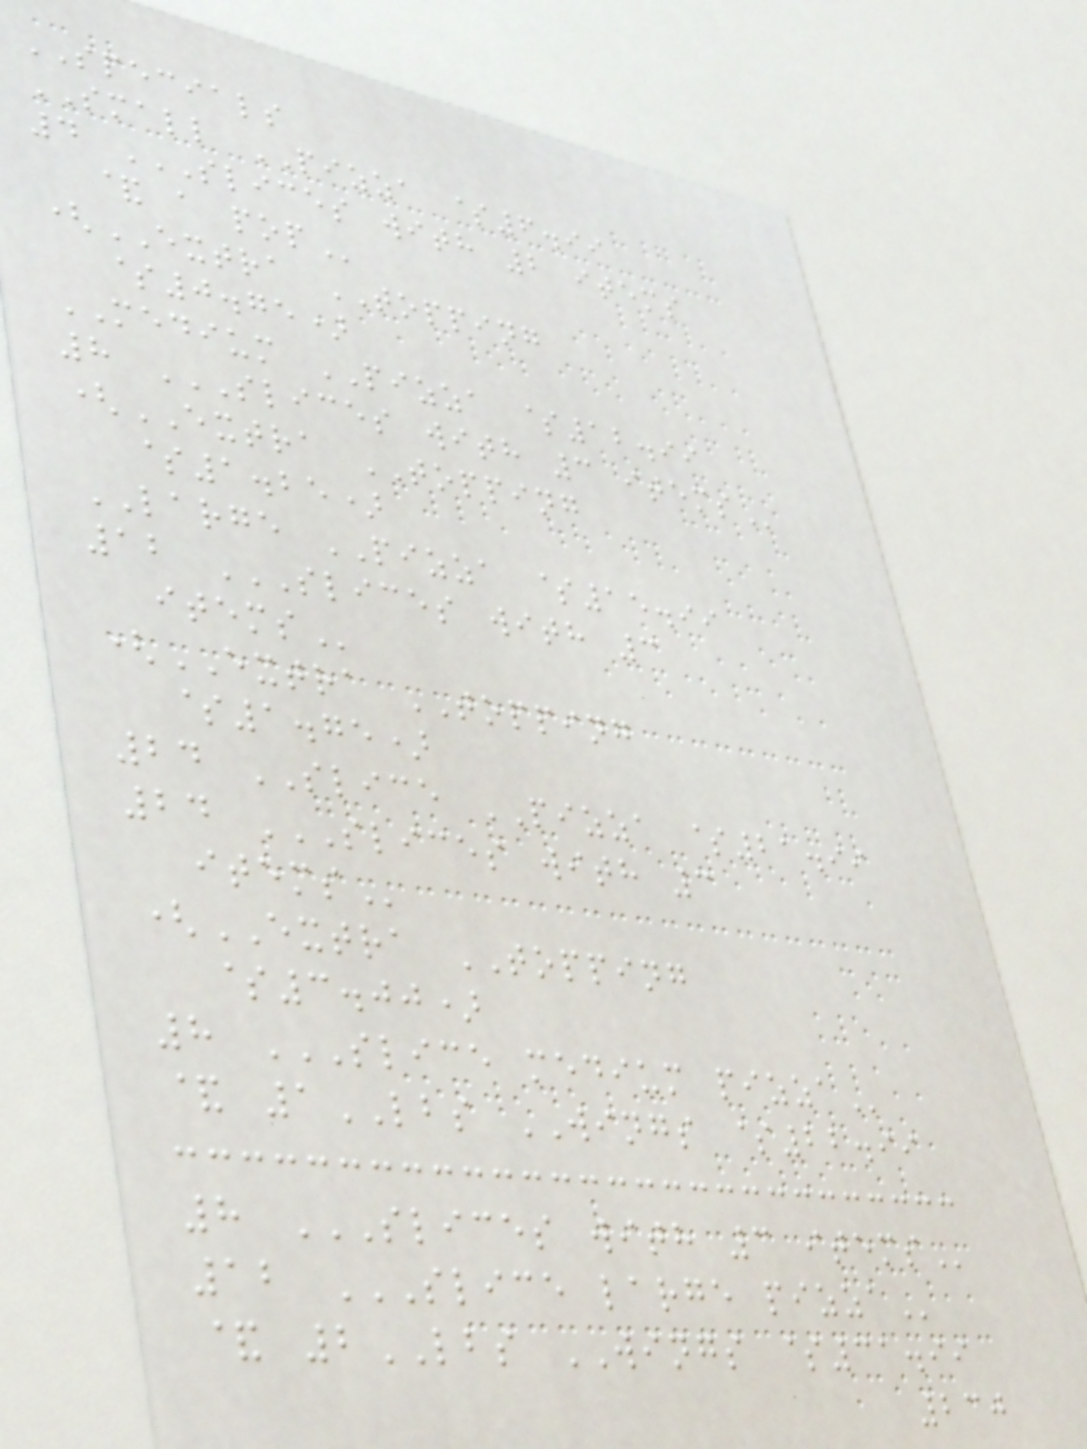SPECIALS
SMALL PIZZA $6.99
4 SLICES WITH 2 ITEMS
& A POP
(EXTRA TOPPING
$0.75)
MEDIUM PIZZA $12.99
8 SLICES WITH 3 ITEMS
(EXTRA TOPPING
$1.25)
LARGE PIZZA $15.99
12 SLICES WITH 3
ITEMS
(EXTRA TOPPING
$1.75)
24 SLICE PIZZA $21.99
24 SLICES WITH 3
ITEMS
(EXTRA TOPPING
$3.00)
8 SLICE MEDIUM PIZZA
& 1LBS WINGS $22.99
8 SLICES WITH 3 ITEMS
12 SLICE LARGE PIZZA
& 2LBS WINGS $31.99
230
